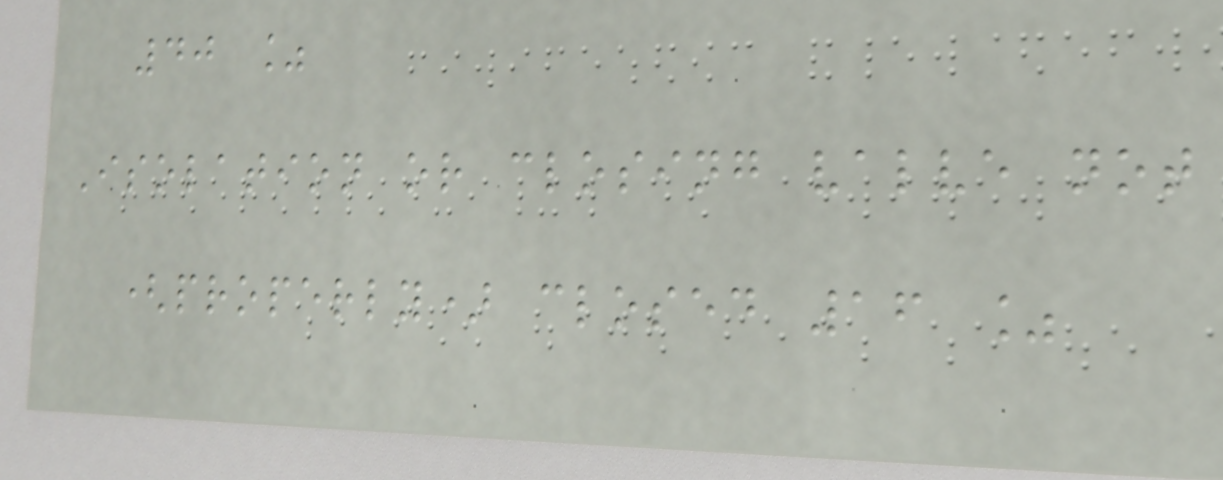40 %
Isolation or closing valve not
(properly) closed 16 %
